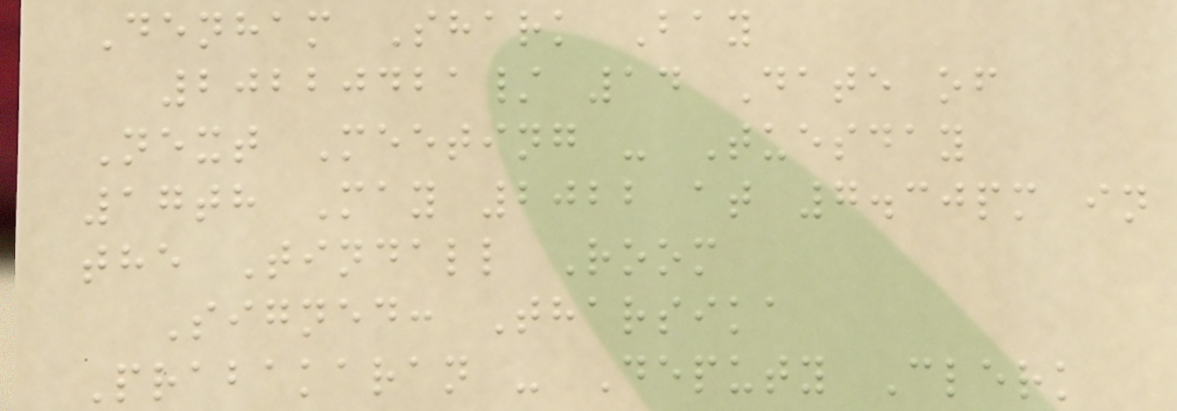Denham Shark Bay
20220421/ 14 Date of
Next Meeting - Tuesday
17th May 2022 at 7.30pm in
the Tindall Room
Signed: Tharsika
Prabakaran - Deputy Clerk
